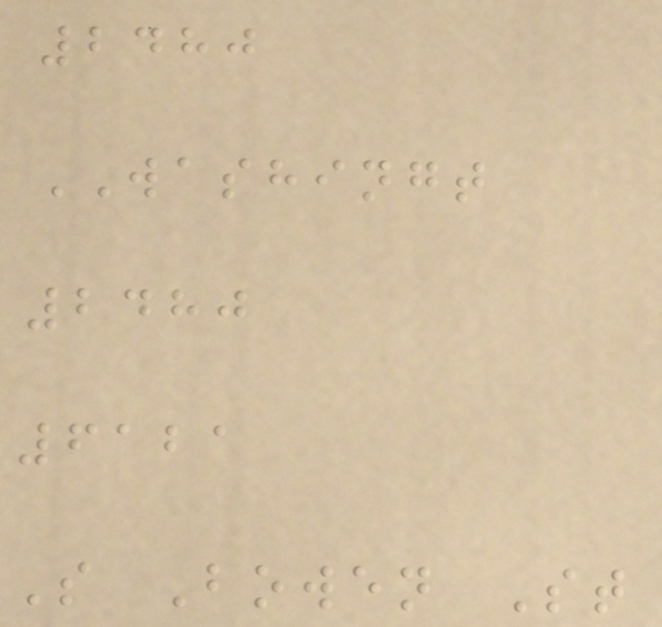2480
WASHINGT
2480
6121
S Bowen St
